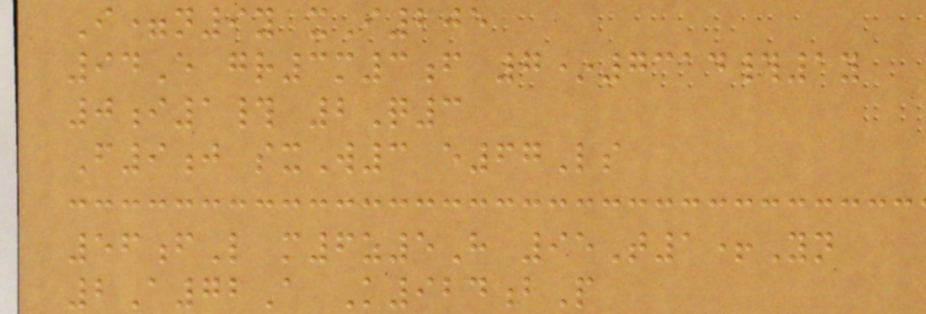I=n9y xI205
94E gr3m3f 7*7314#1y
0i1# 2Q3
F9j sxW3 e67Ls
56fL m6z5H 95T1+Yn
2A72A K924bP
